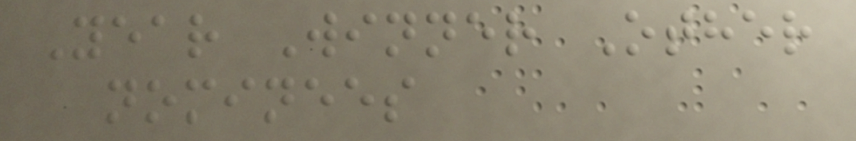Year Winner Other
nominees
